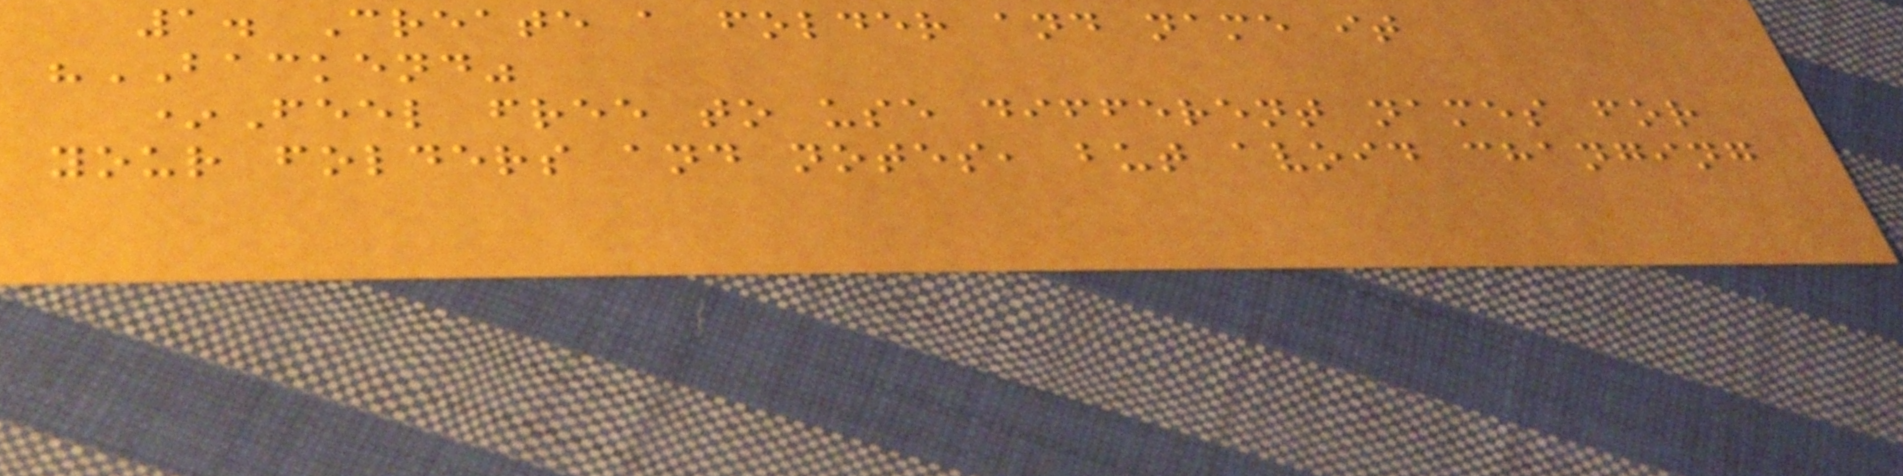1. Create a folder and name it
"BACKEND"
*Feel free to use different names for
your folders and notes, but avoid changing
